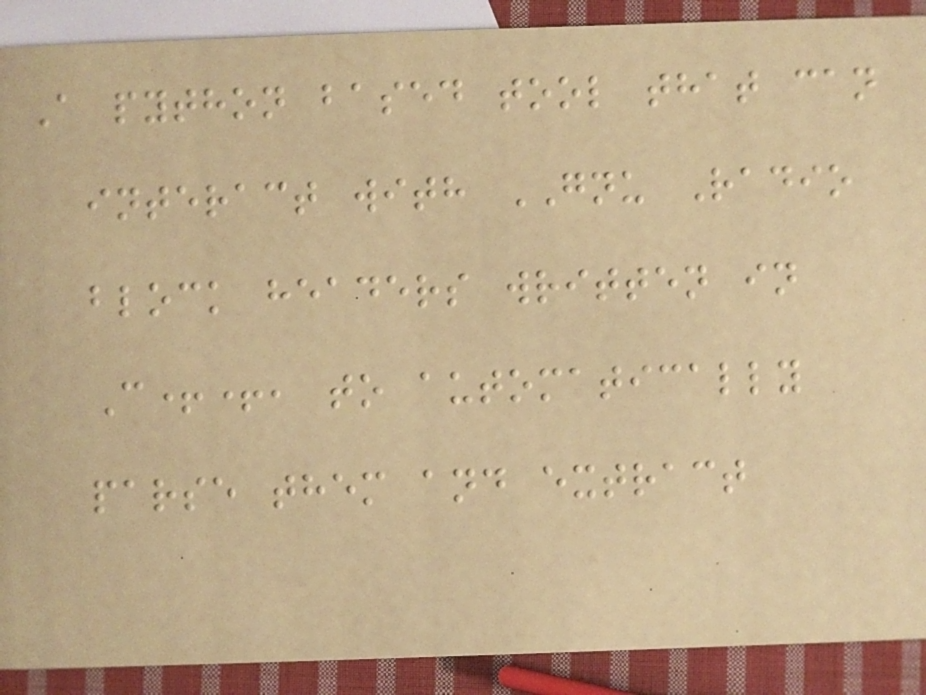A python based tool that can
interact with GNU Radio
block headers written in
C++, to automatically
parse them and extract
